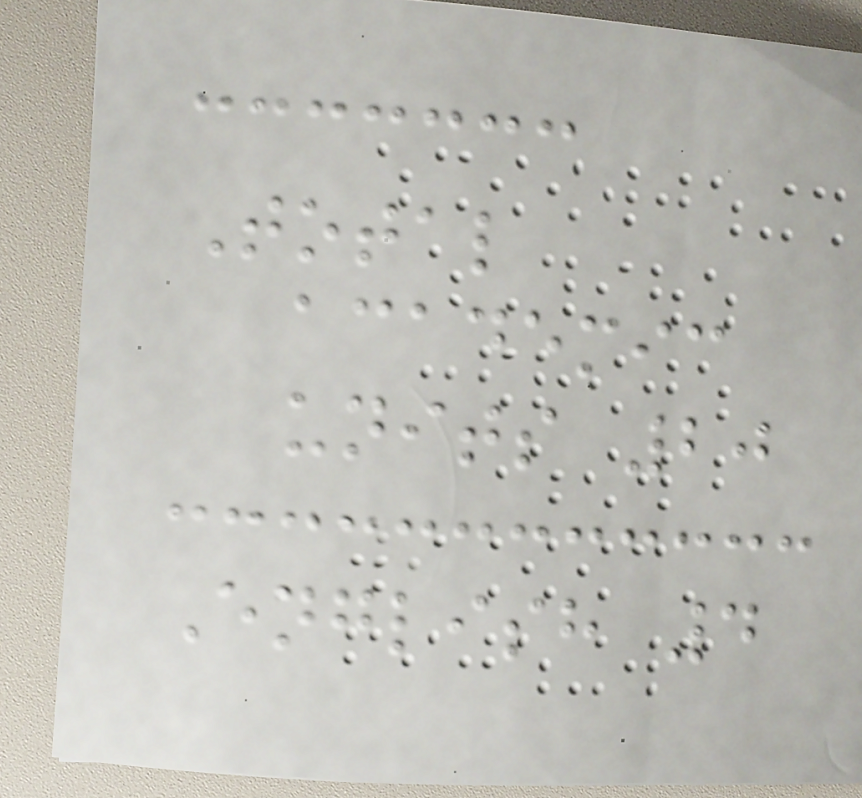Total
academic
units 20
English 4
